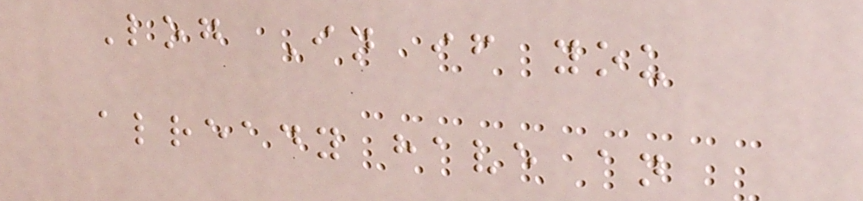Log In if you
already have an
